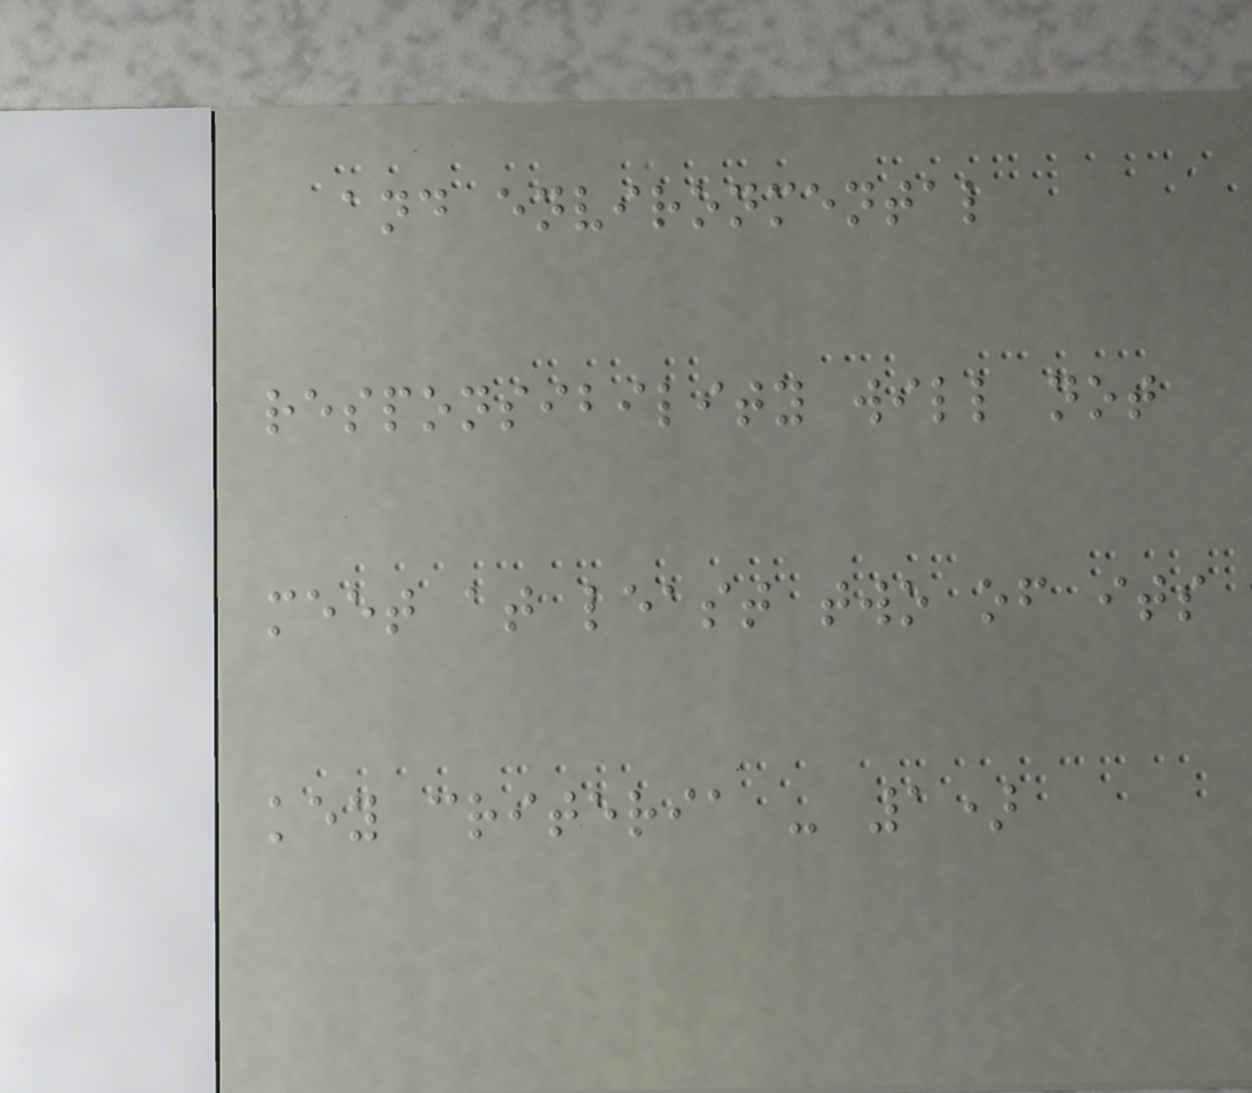and environmental
responsibility will not
meet at least two of its
key criteria - 1)
